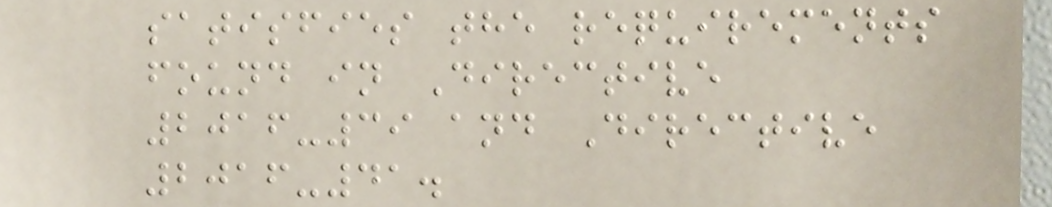satisfies the requirements
found in Directive
2016-39 and Directive
2016-41.
